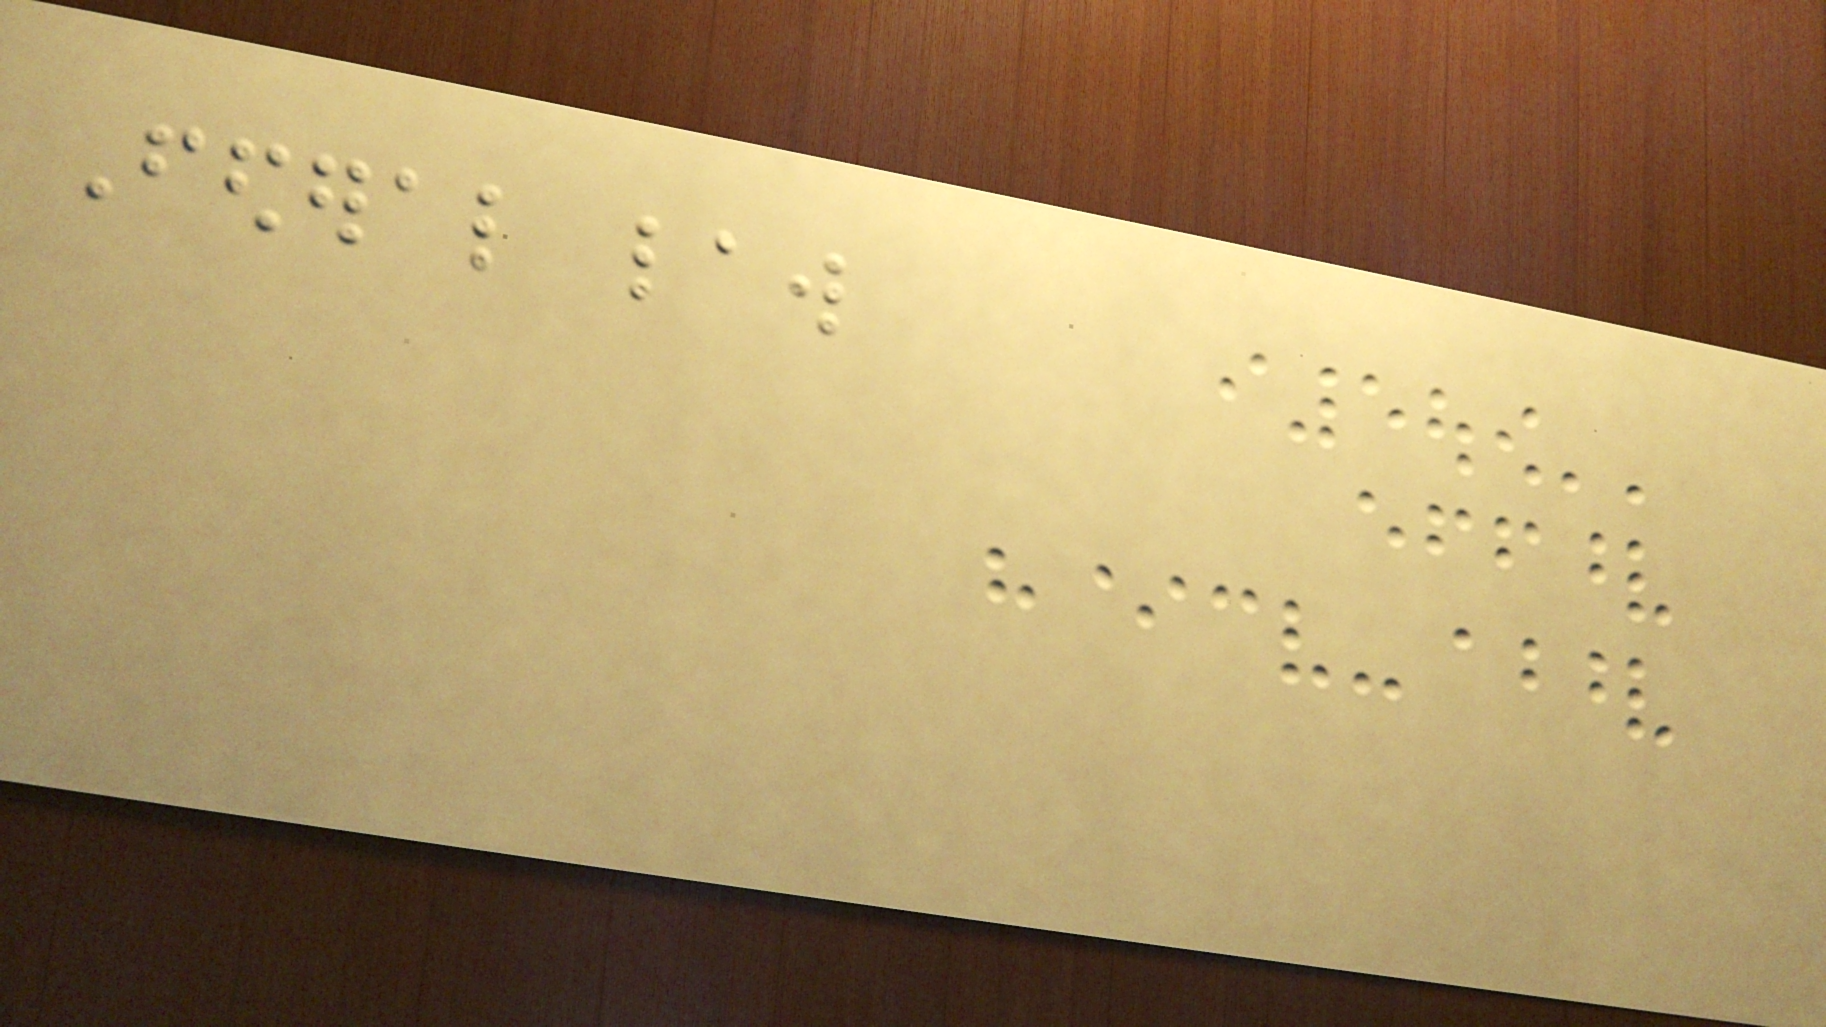Federal law
